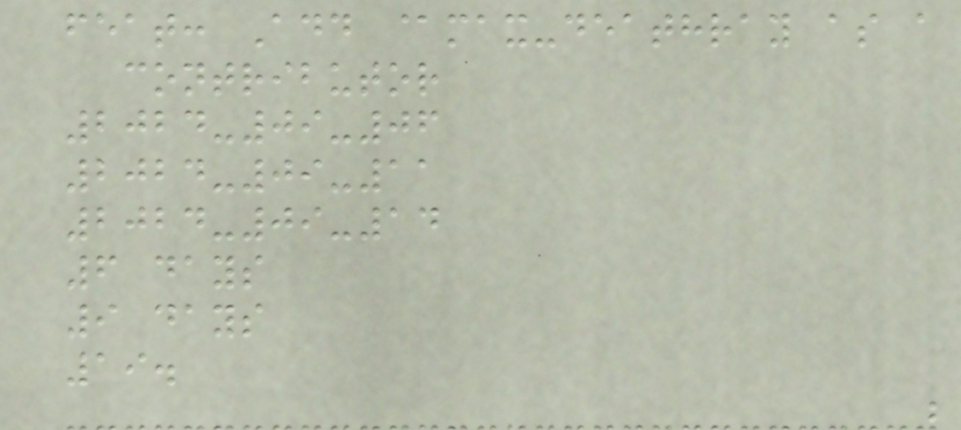feat: Add @max-deathray as a
contributor
2024-09-06
2024-09-11
2024-09-14
6 days
9 days
19.
